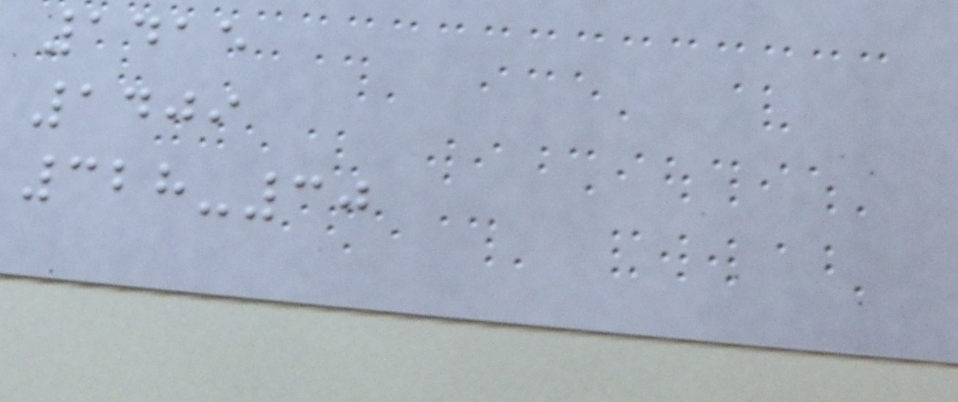1415
1409
328-30
